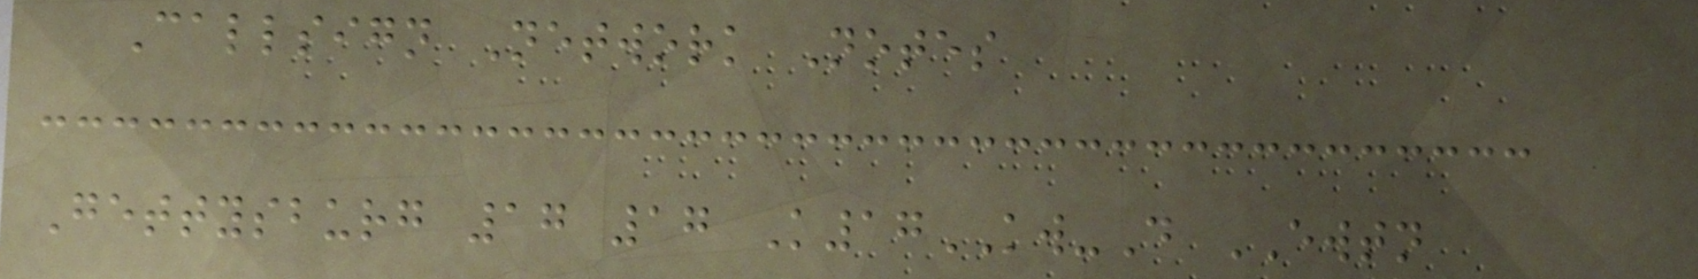Callsign Network Notes
Gettysburg 17 17 K17KW-D EWTN
